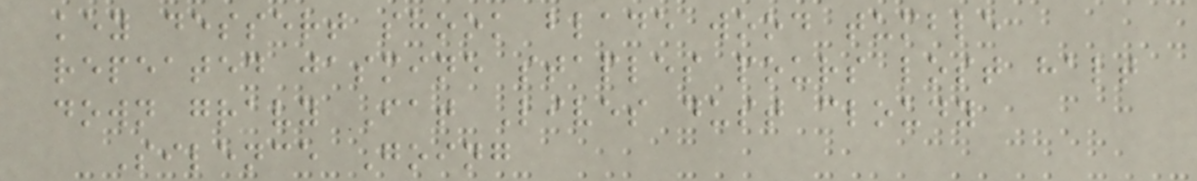key dessert shook blade wood tumble
repeated jasmine staples pours lost halt
down gravy Fat Lives dust cloudy
Silence Going
